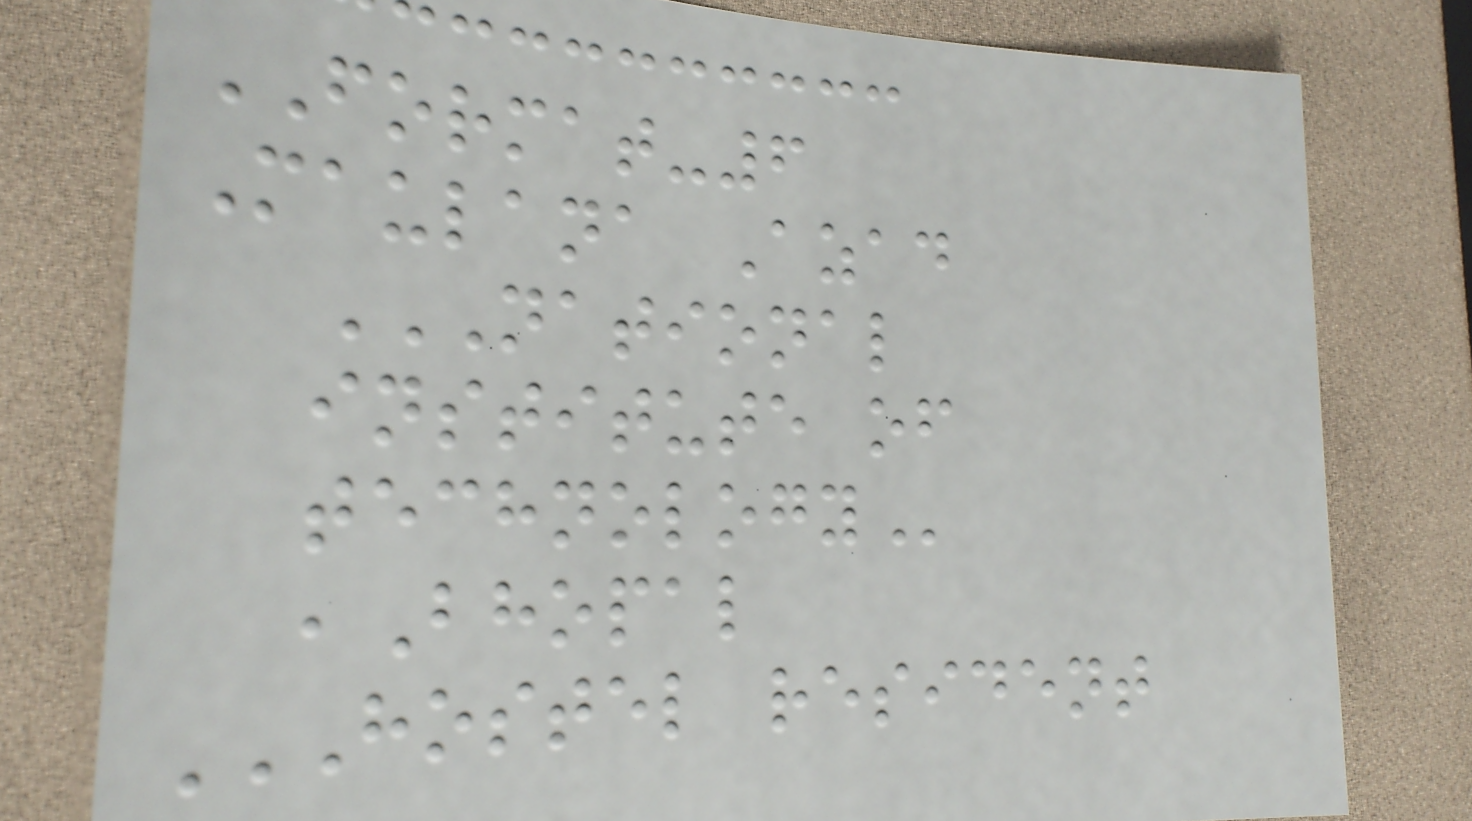FORMAT-6
Maulana Azad
NATIONAL
INSTITUTE OF
TECHNOLOGY
,Bhopal
HOSTEL RESIDENT
